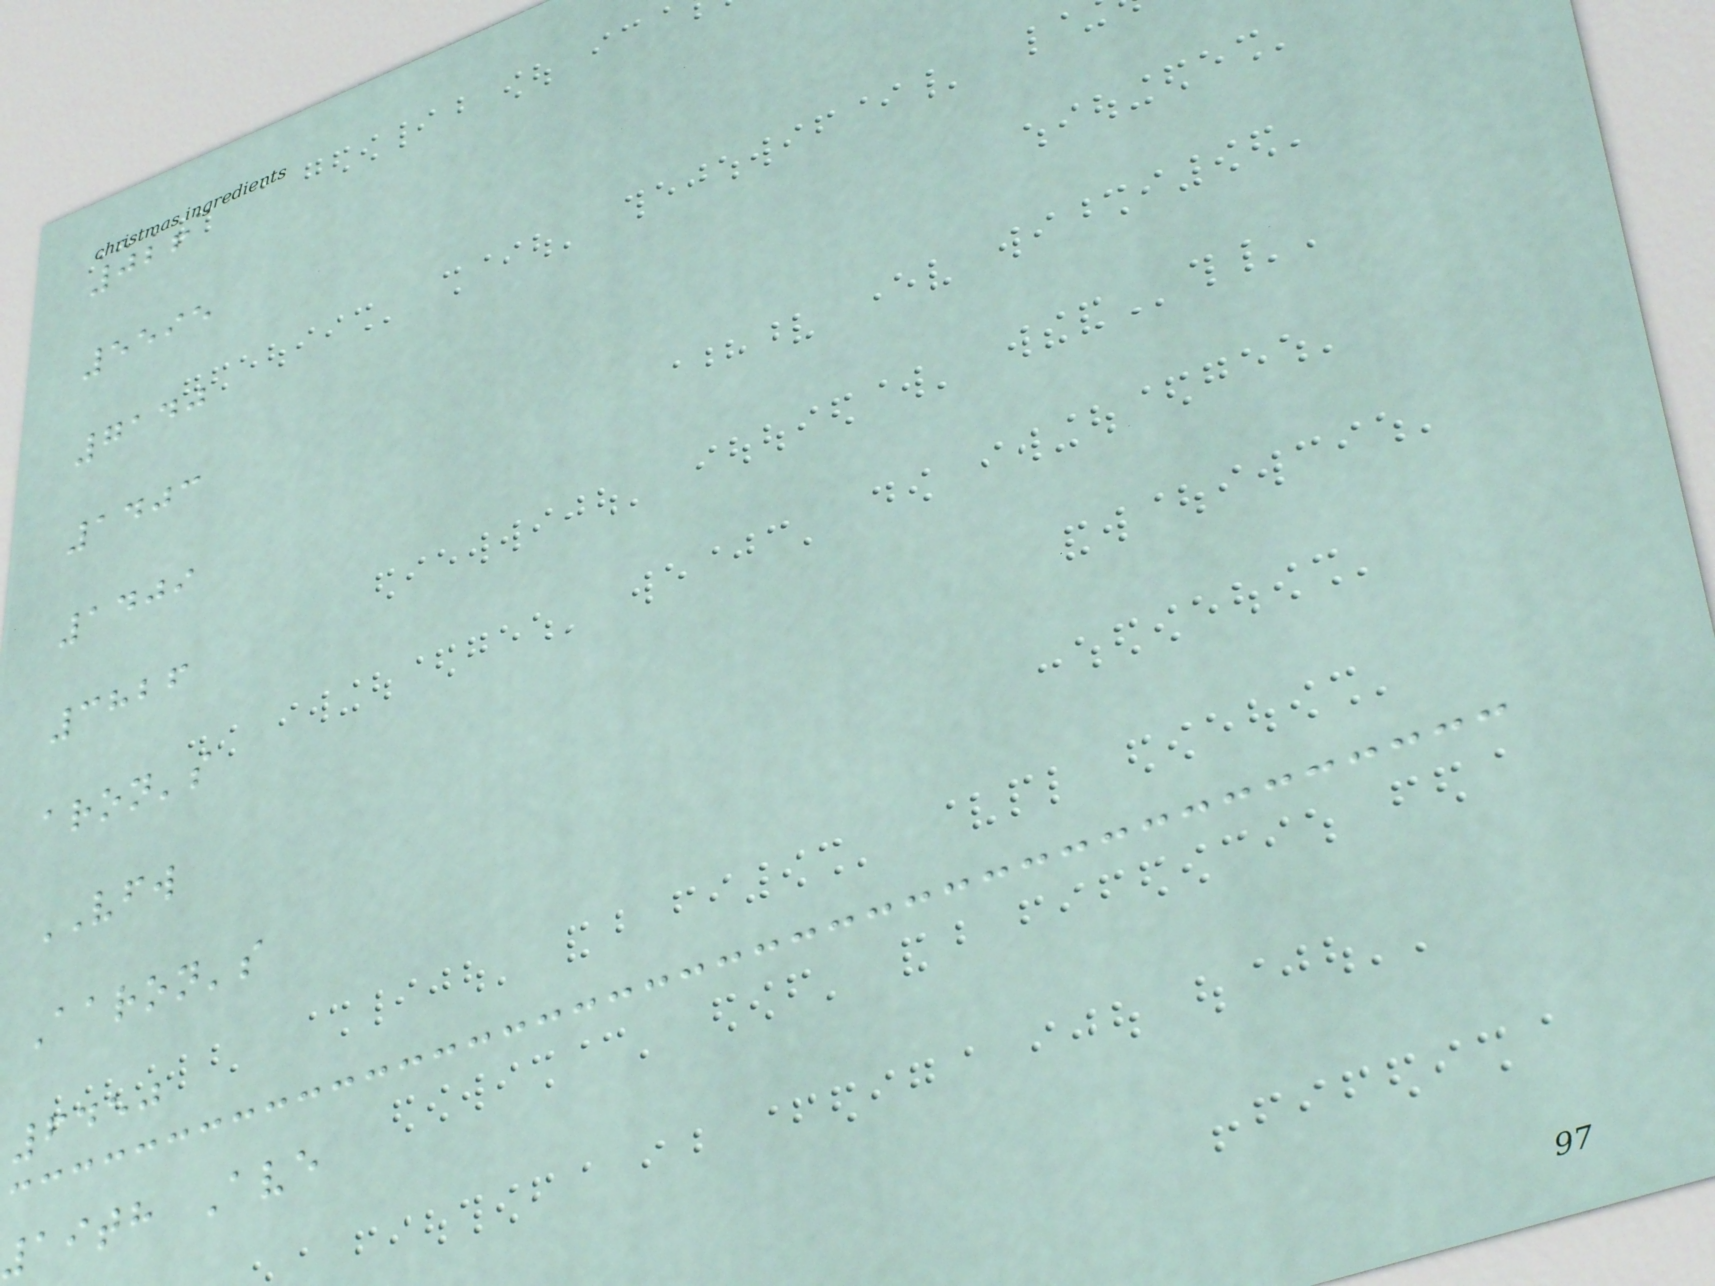026
5595
7140
1403
1409
3826
aron's
VFW
Aaron's
6450
19th Ave
